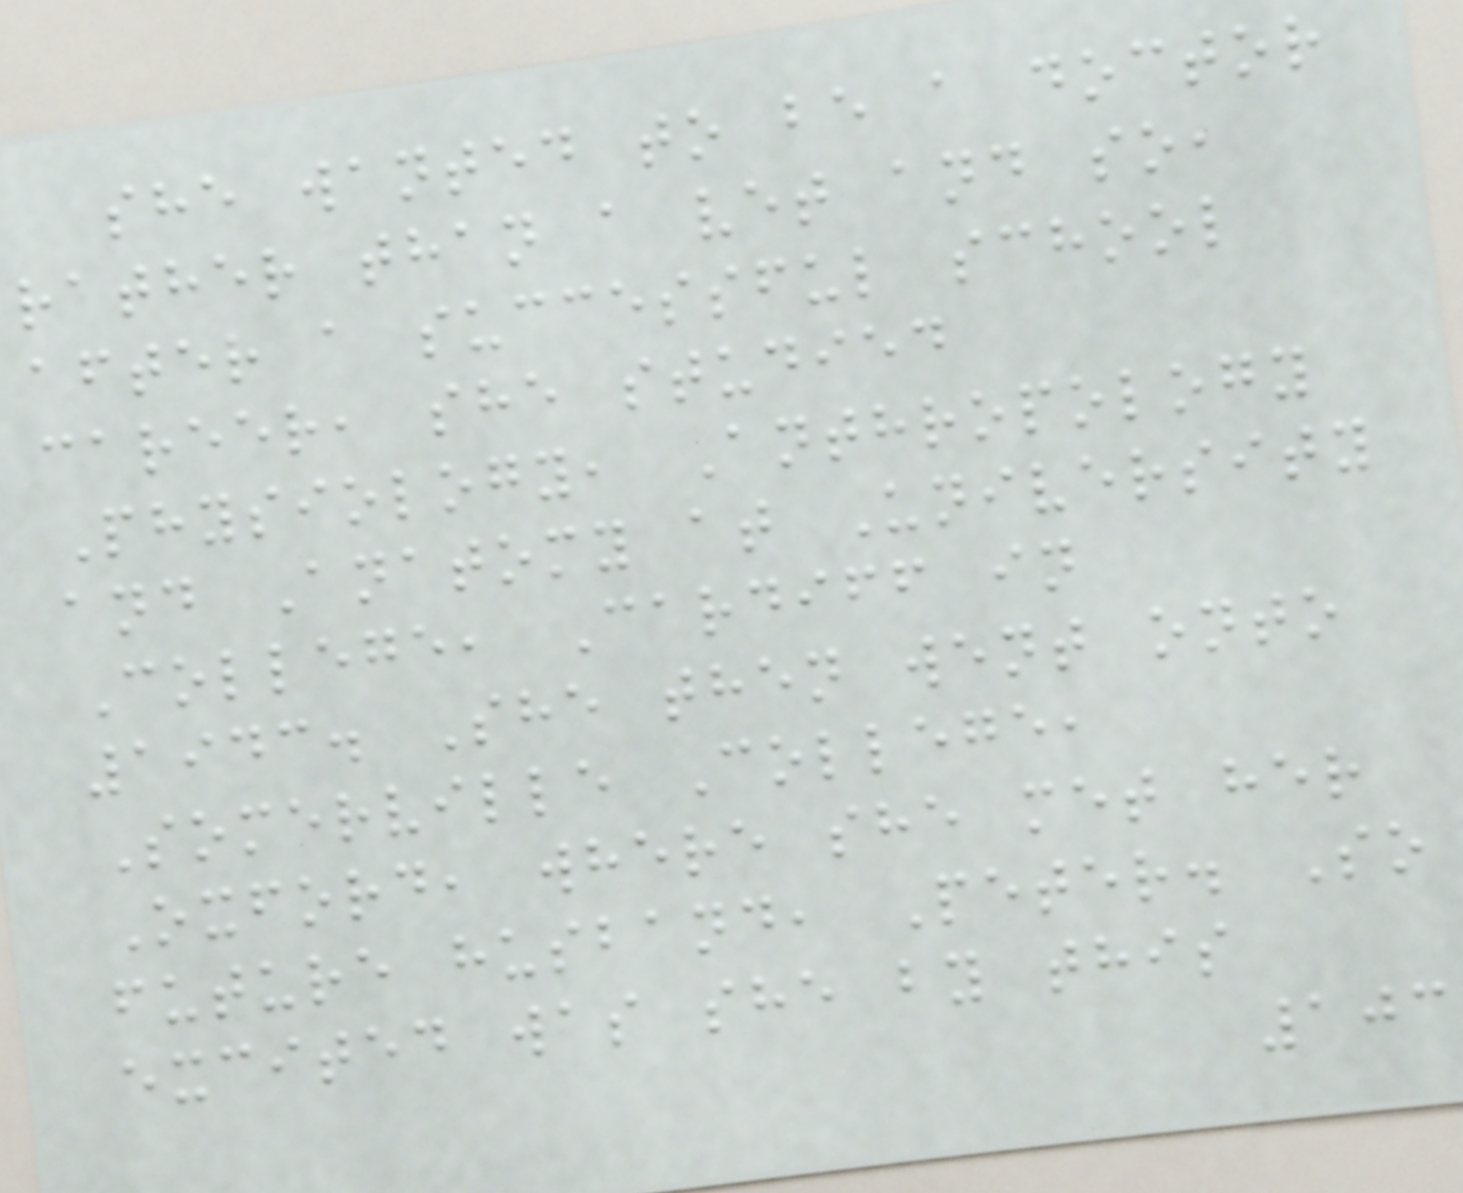she wanted to be a doctor
rather than a vet and so,
after a successful school
career, she studied
Physiology, Anthropology
and Anatomy at University
College, Cardiff in
1943. She then went onto
Somerville College,
Oxford, where she met her
future husband, Peter. So
excited was she by this
103
